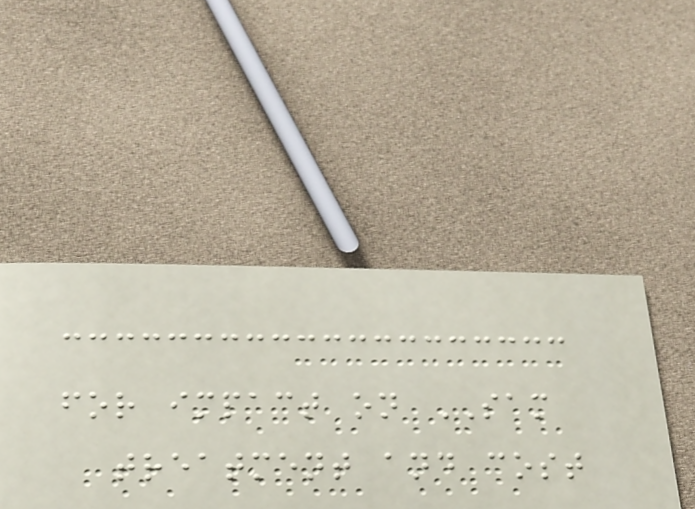for impact on SAM
treatment and cost
